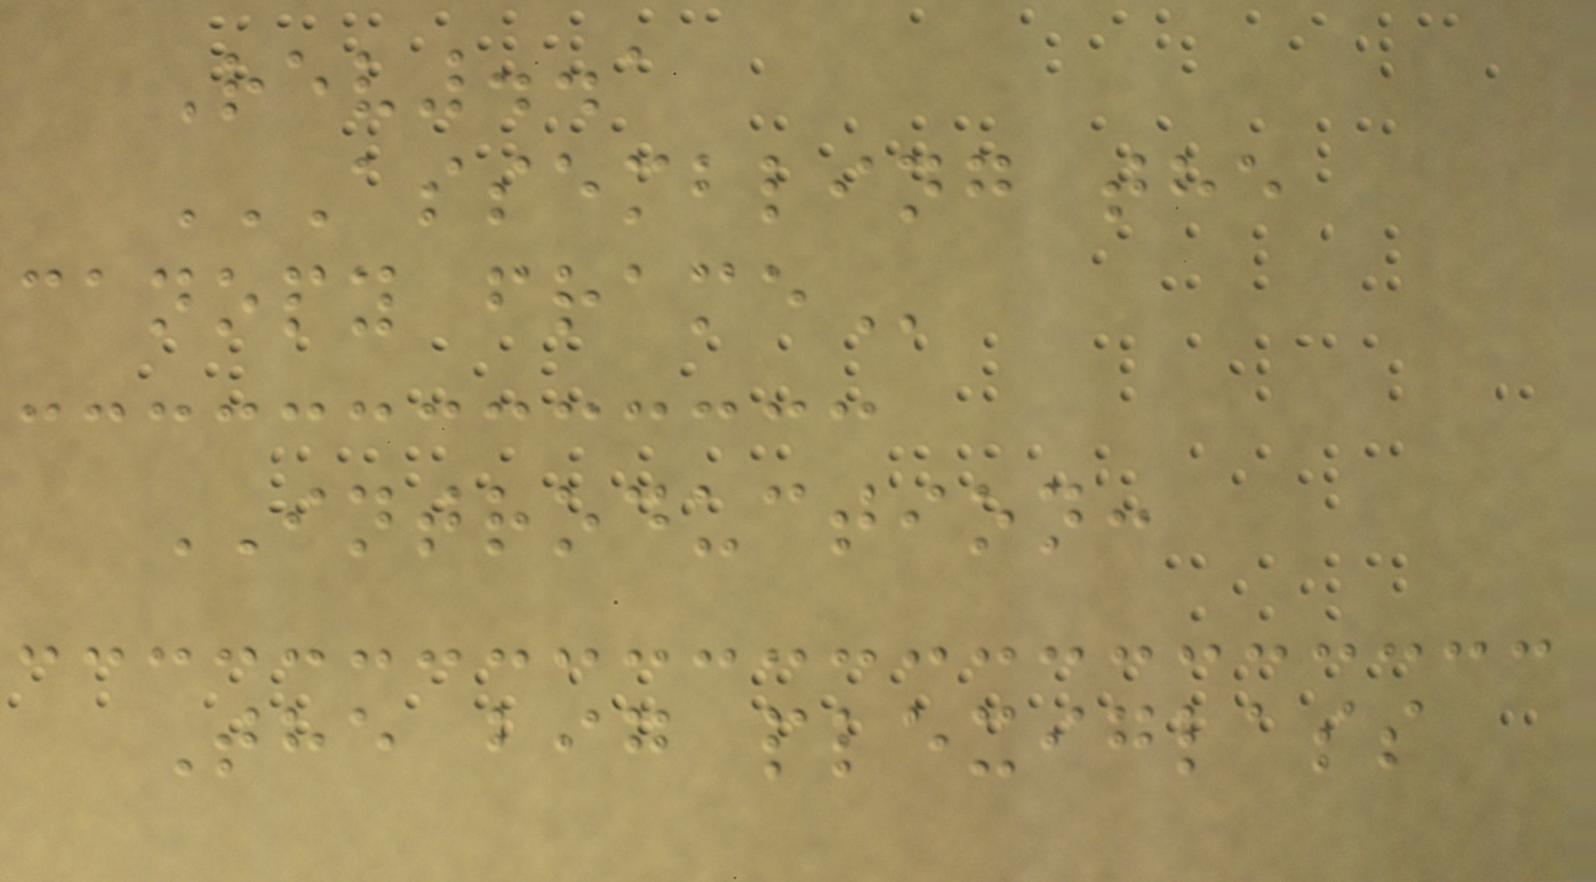Rev..1
ASSEMBLING THE
CANOPY FRAME
INTRODUCTION:
The big plexiglass
